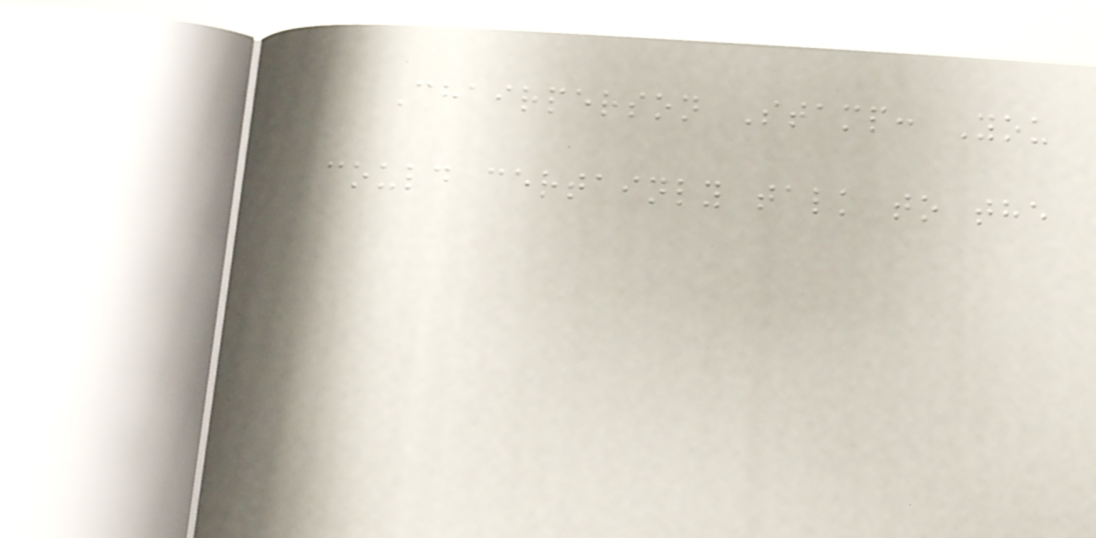Chairperson Stamp: You
could certainly talk to the
